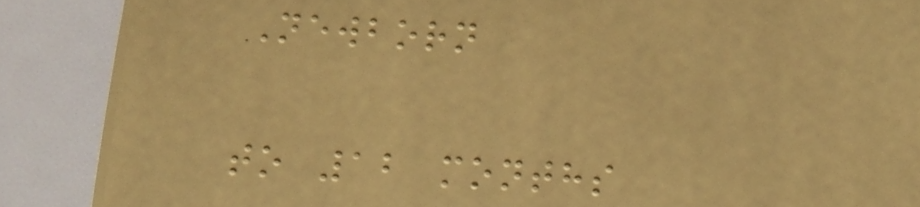Newborn
to 12 months
